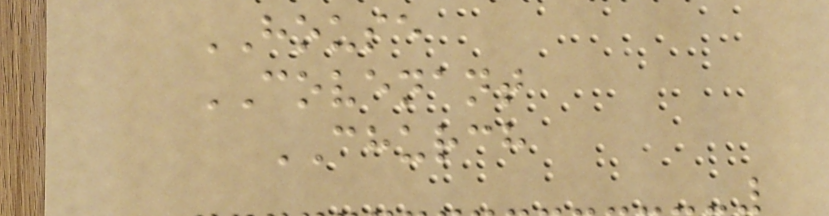HOUSE
COVENANT
CHURCH
